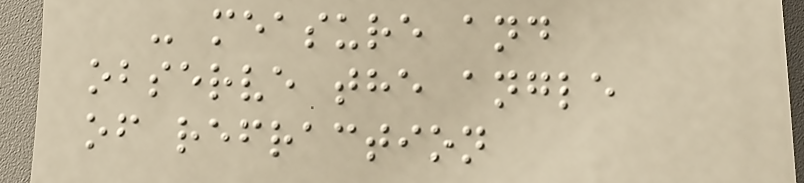- measure and
observe the angle
of refraction
